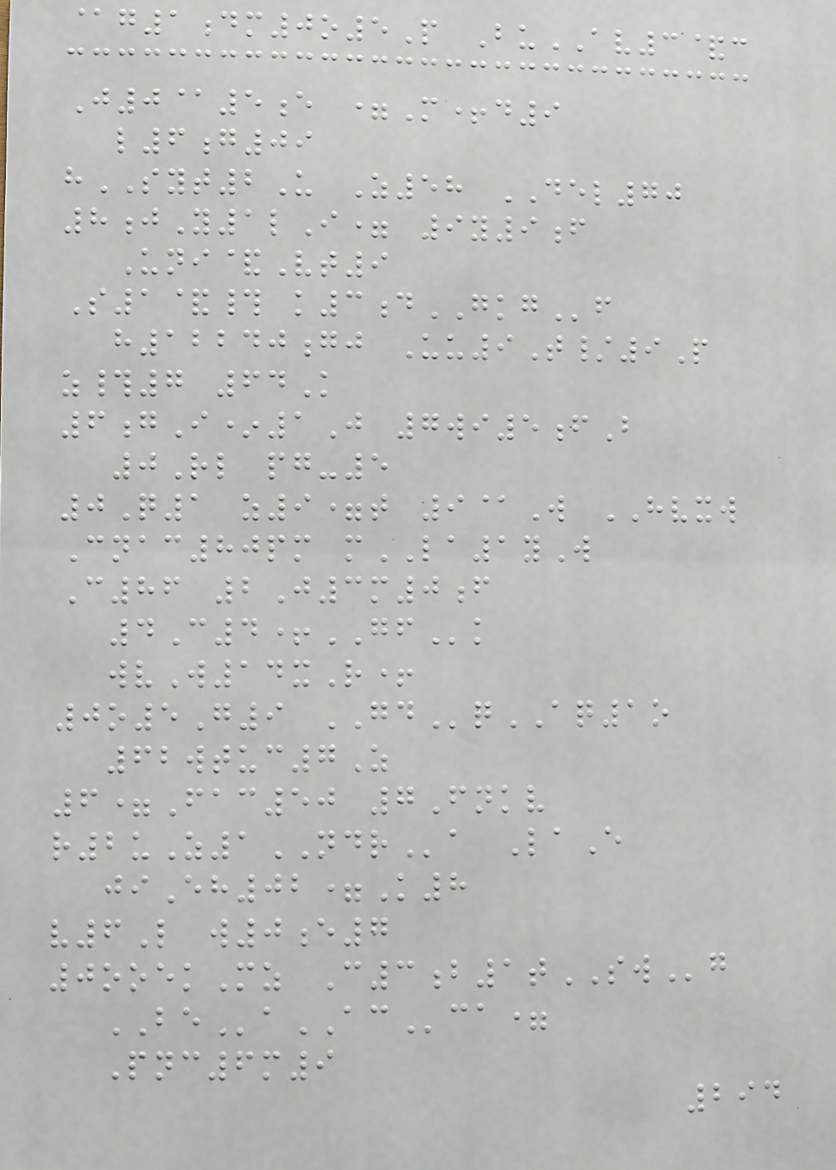@g1dm0o5P BuAV3&c
J0@5e =M+d9
l6g09
hSYT2U Z58 DEL70
8jY1lI= 9y9f
Uni&Vt9
S1&# k3dGKGf
h12240gj Uu9T/9P
z#7 64K
6gI*1J 7wi5fB
0Rl pg-5
0Q1 z9=t 9@W HVXW
Cnac80pm mLA1yW
C86 2J3m0f
4C4+GFk
wvW14xR+
0o5G9 GDqAQ1o
62wtuc7Z
6=Fac50 7Fnkv
r2uZ1NDRa LaE
jiEh02=K8
v6L w0e7
0ooekMz C3b1tSWg
BEaACca=
Pnc6m9
294
